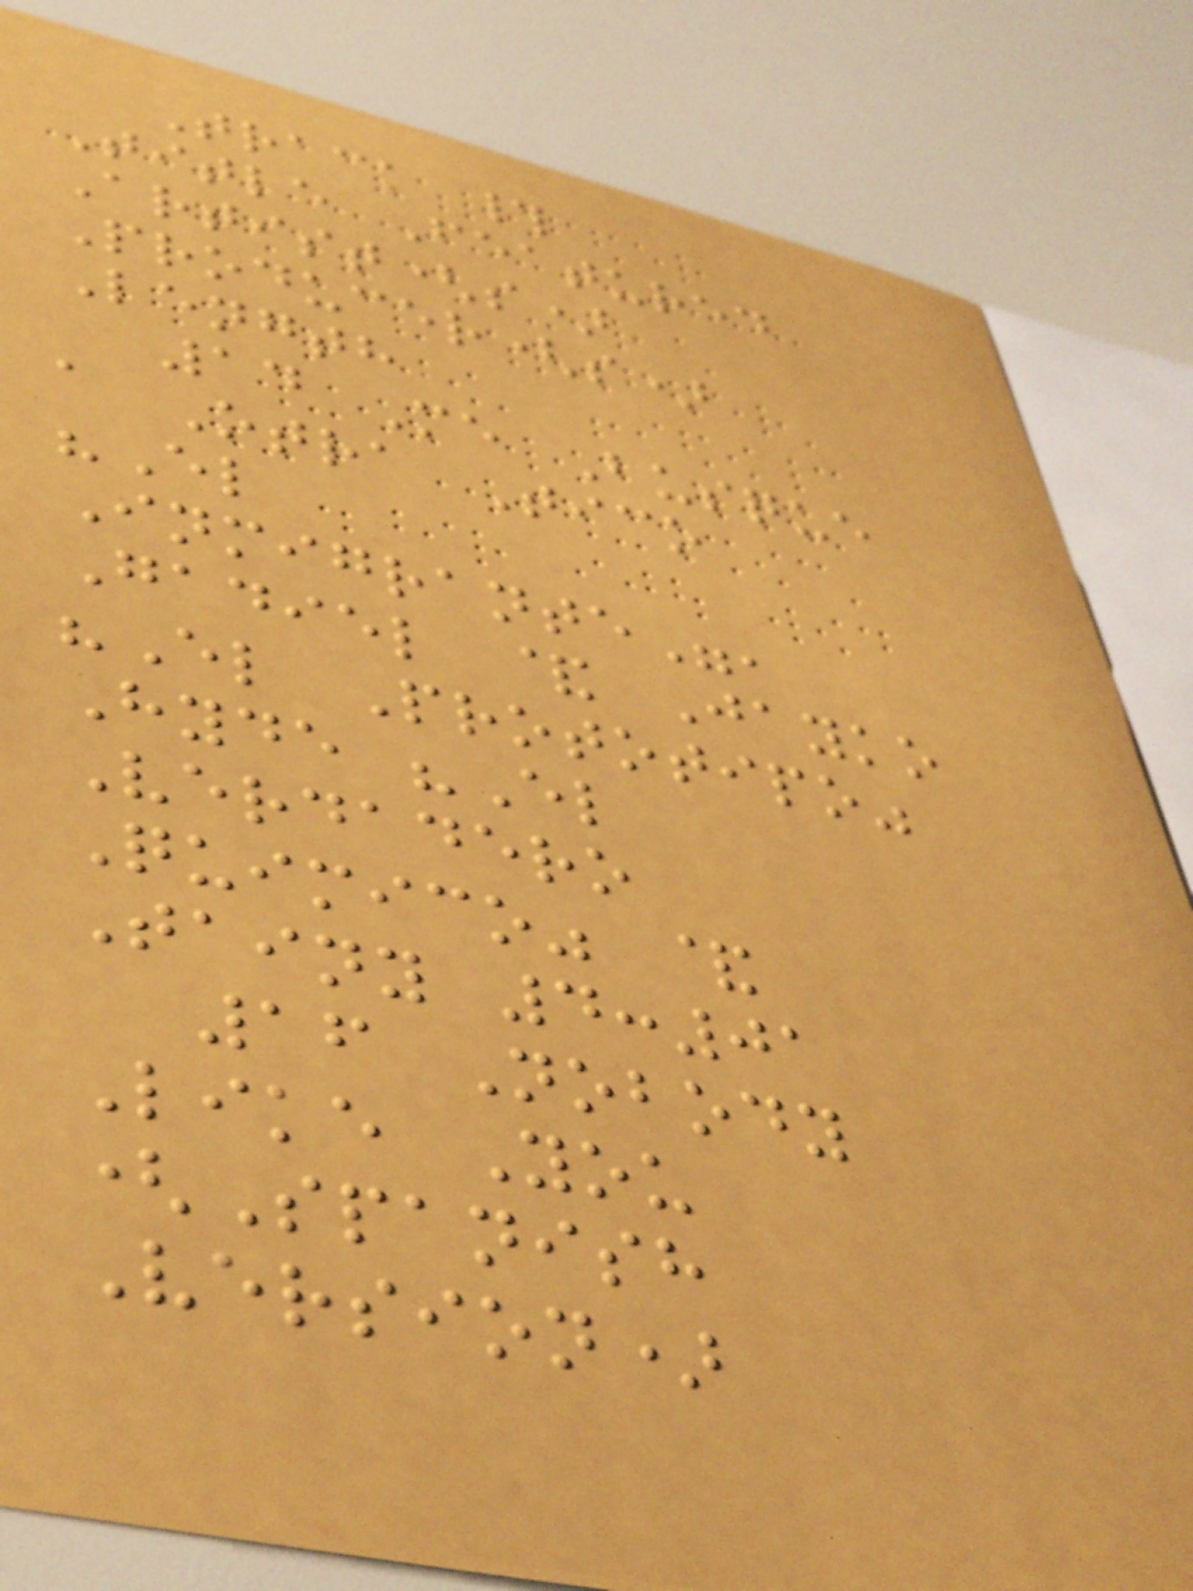Track #
Title Featured
Artist(s)
Producer(s)
Length
14 Me Busque
a Otra Tico
"El
Inmigrante",
Gadiel & Jayko
"El Prototipo"
Hyde "El
Verdadero
Quimico" &
Tainy 4:01
16 Nobody
Like You
(Spanish
Version)
